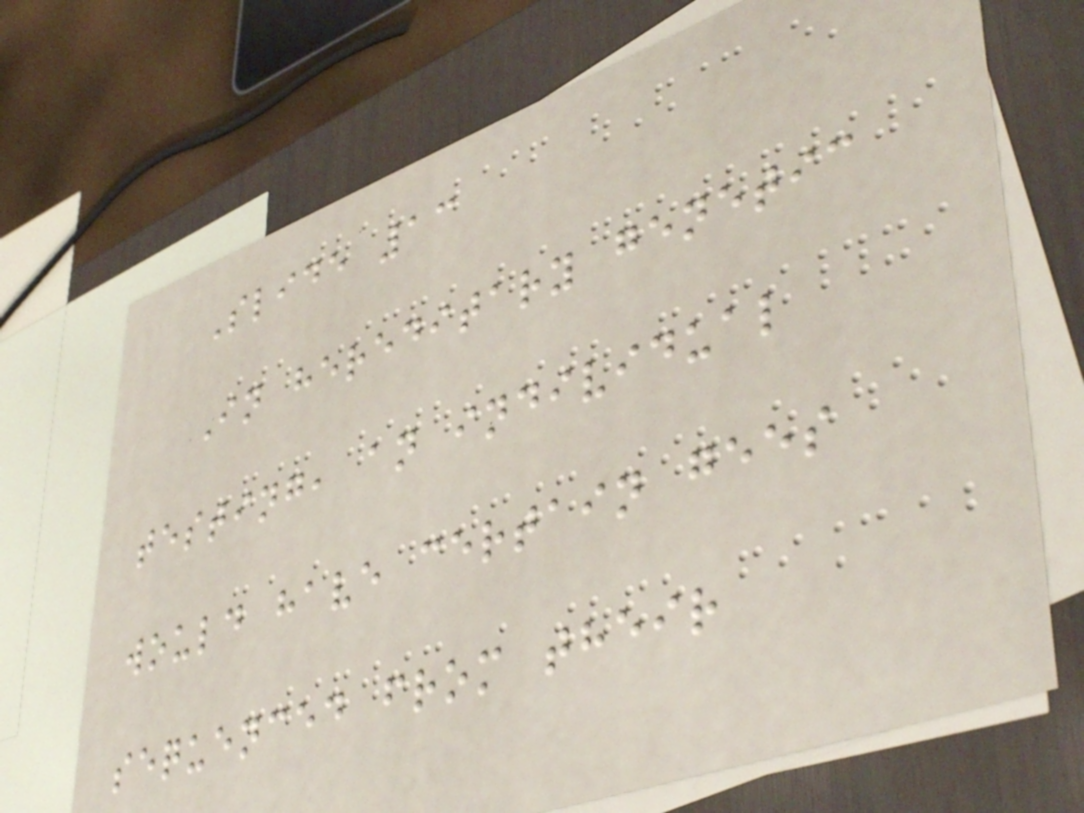Slide 13
In hereditary genetic
testing, an individual
would have certain gees
sequenced from their
